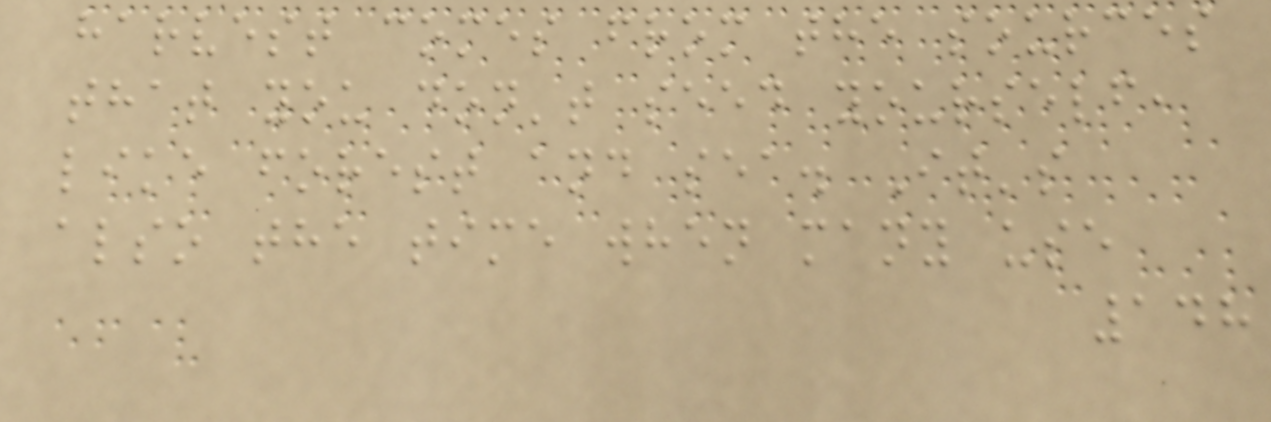harvest comes from the sources
that you don't seed yourself,
like forest and sea. It's
also the time when many use
148
